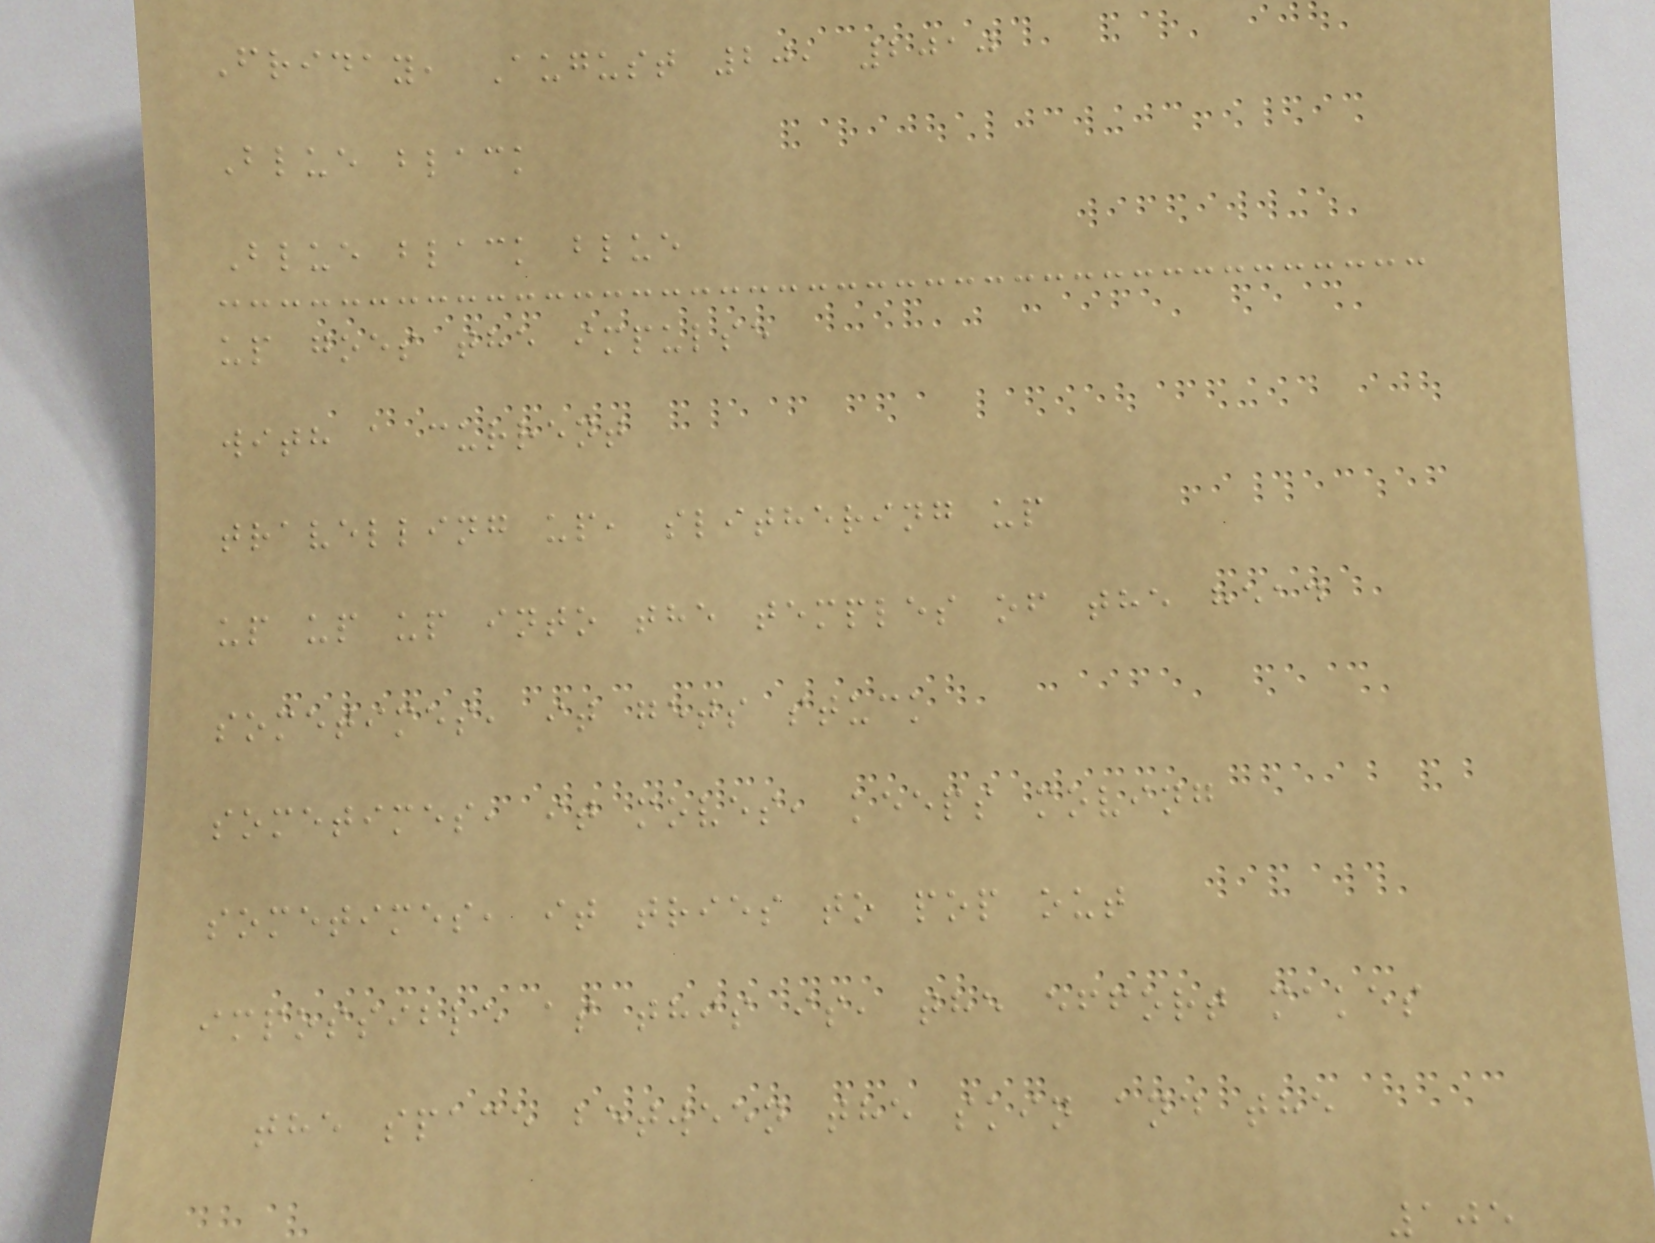Friday, August 20, 2010
Blue black
Blue black blue
up goes the impulse
with a current
travelling up, slithering up
up up up into the temples of the head
sometimes, it gets stuck
sometimes, it moves, keeps moving
sometimes, it tries to pop out
impossible as this is, the effort makes
the space between the skin and the
105
